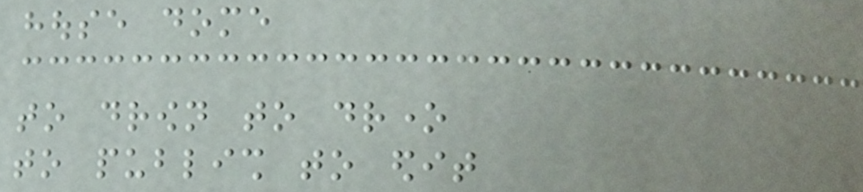house dome
to drown to drone
to publish to edit
